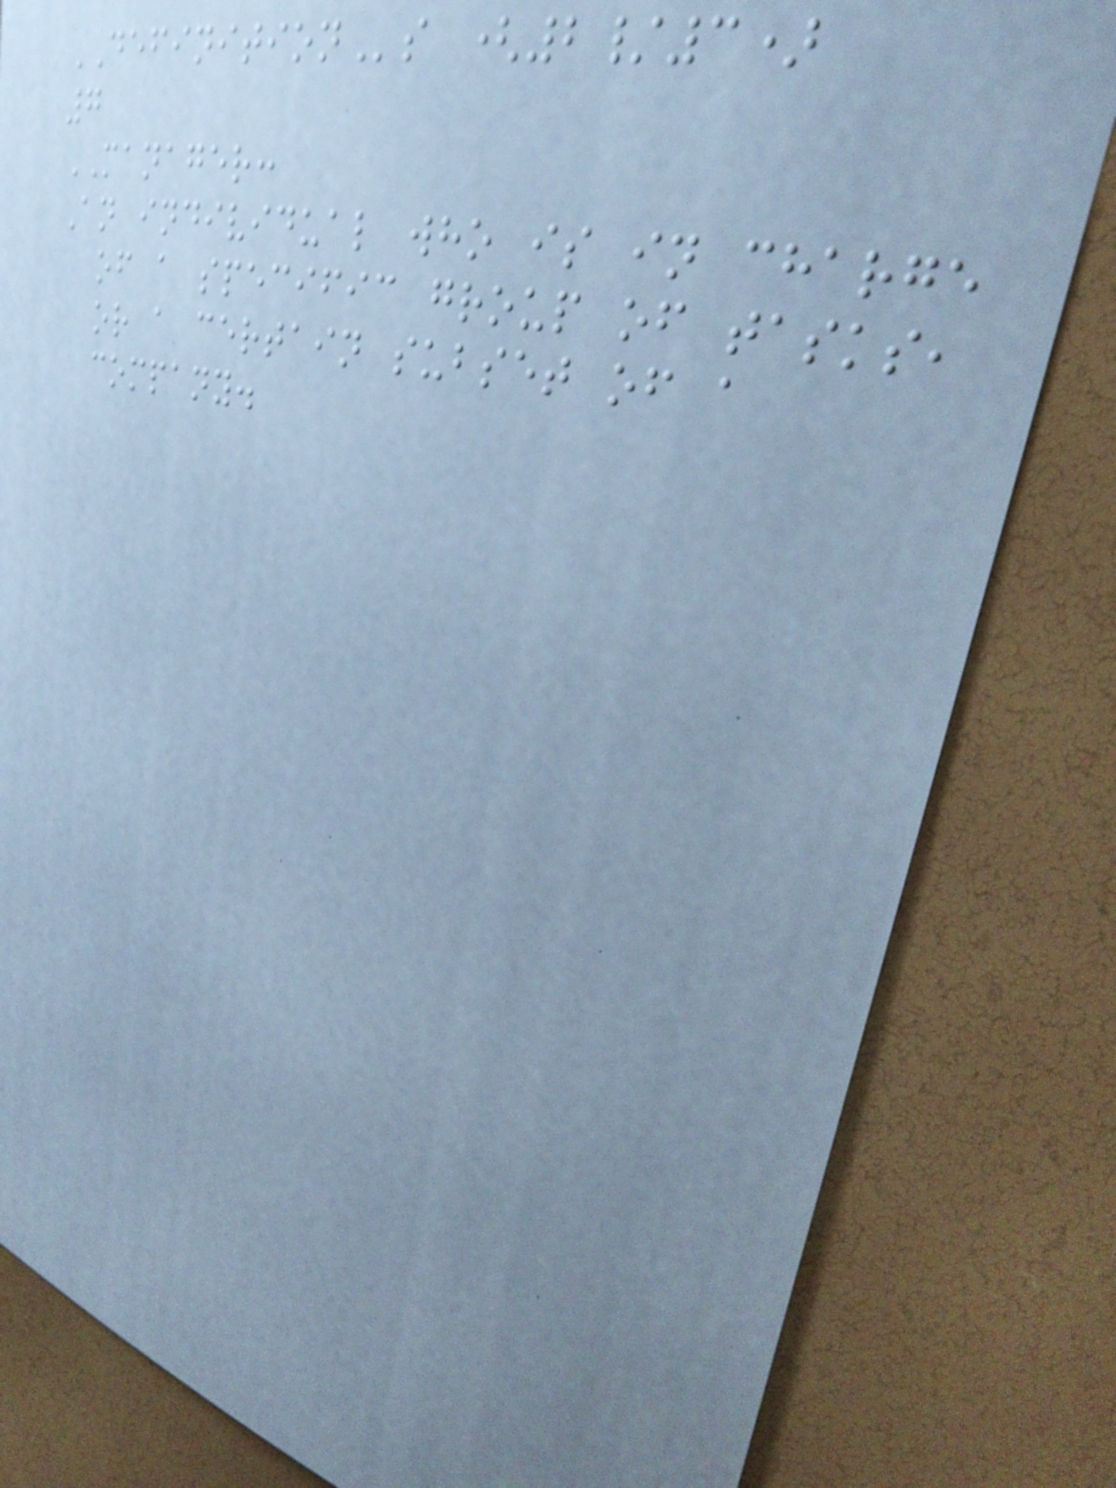DEFINITIONs (2/3)
7
MANAGER:
An individual who is in charge
of a specific group of tasks,
or a certain subset of a
company.
